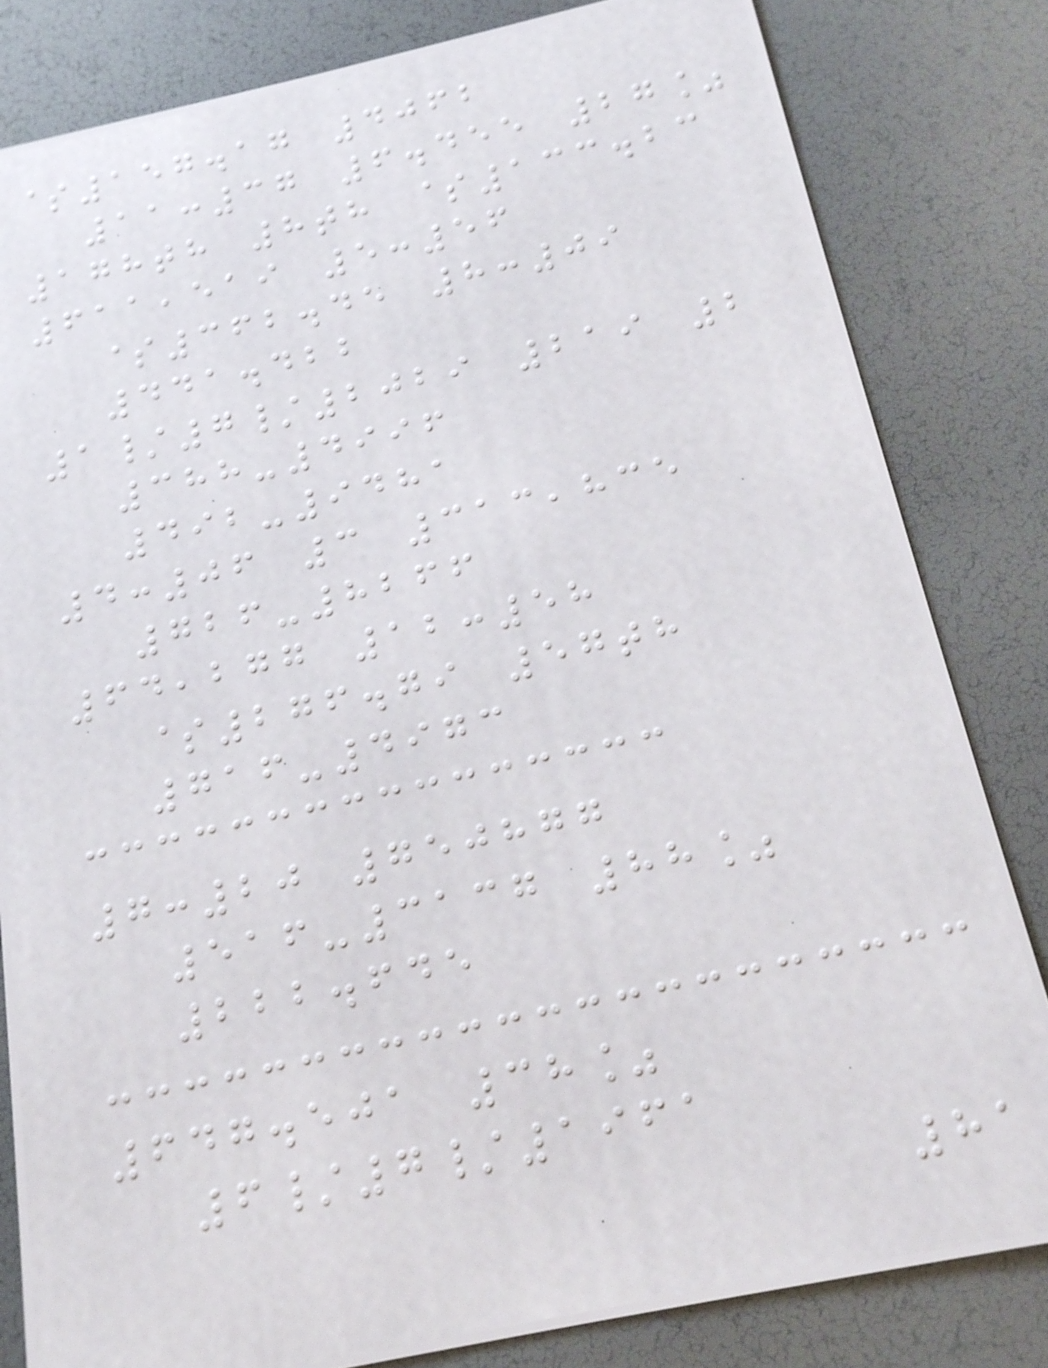$157.17 4062
11:37 6.455 27%
178th 8th $133.23
611,519 5:56
$362.45 8:09
441.422
1/7/2029 219 2
388-4996
492-9481
4:06 3 313,835
726-8266
64,277 12:58
$276.79 57th
716-4973
7:20 750877
516-3137 88%
222.645
647.501 38%
6/7/1961
81
